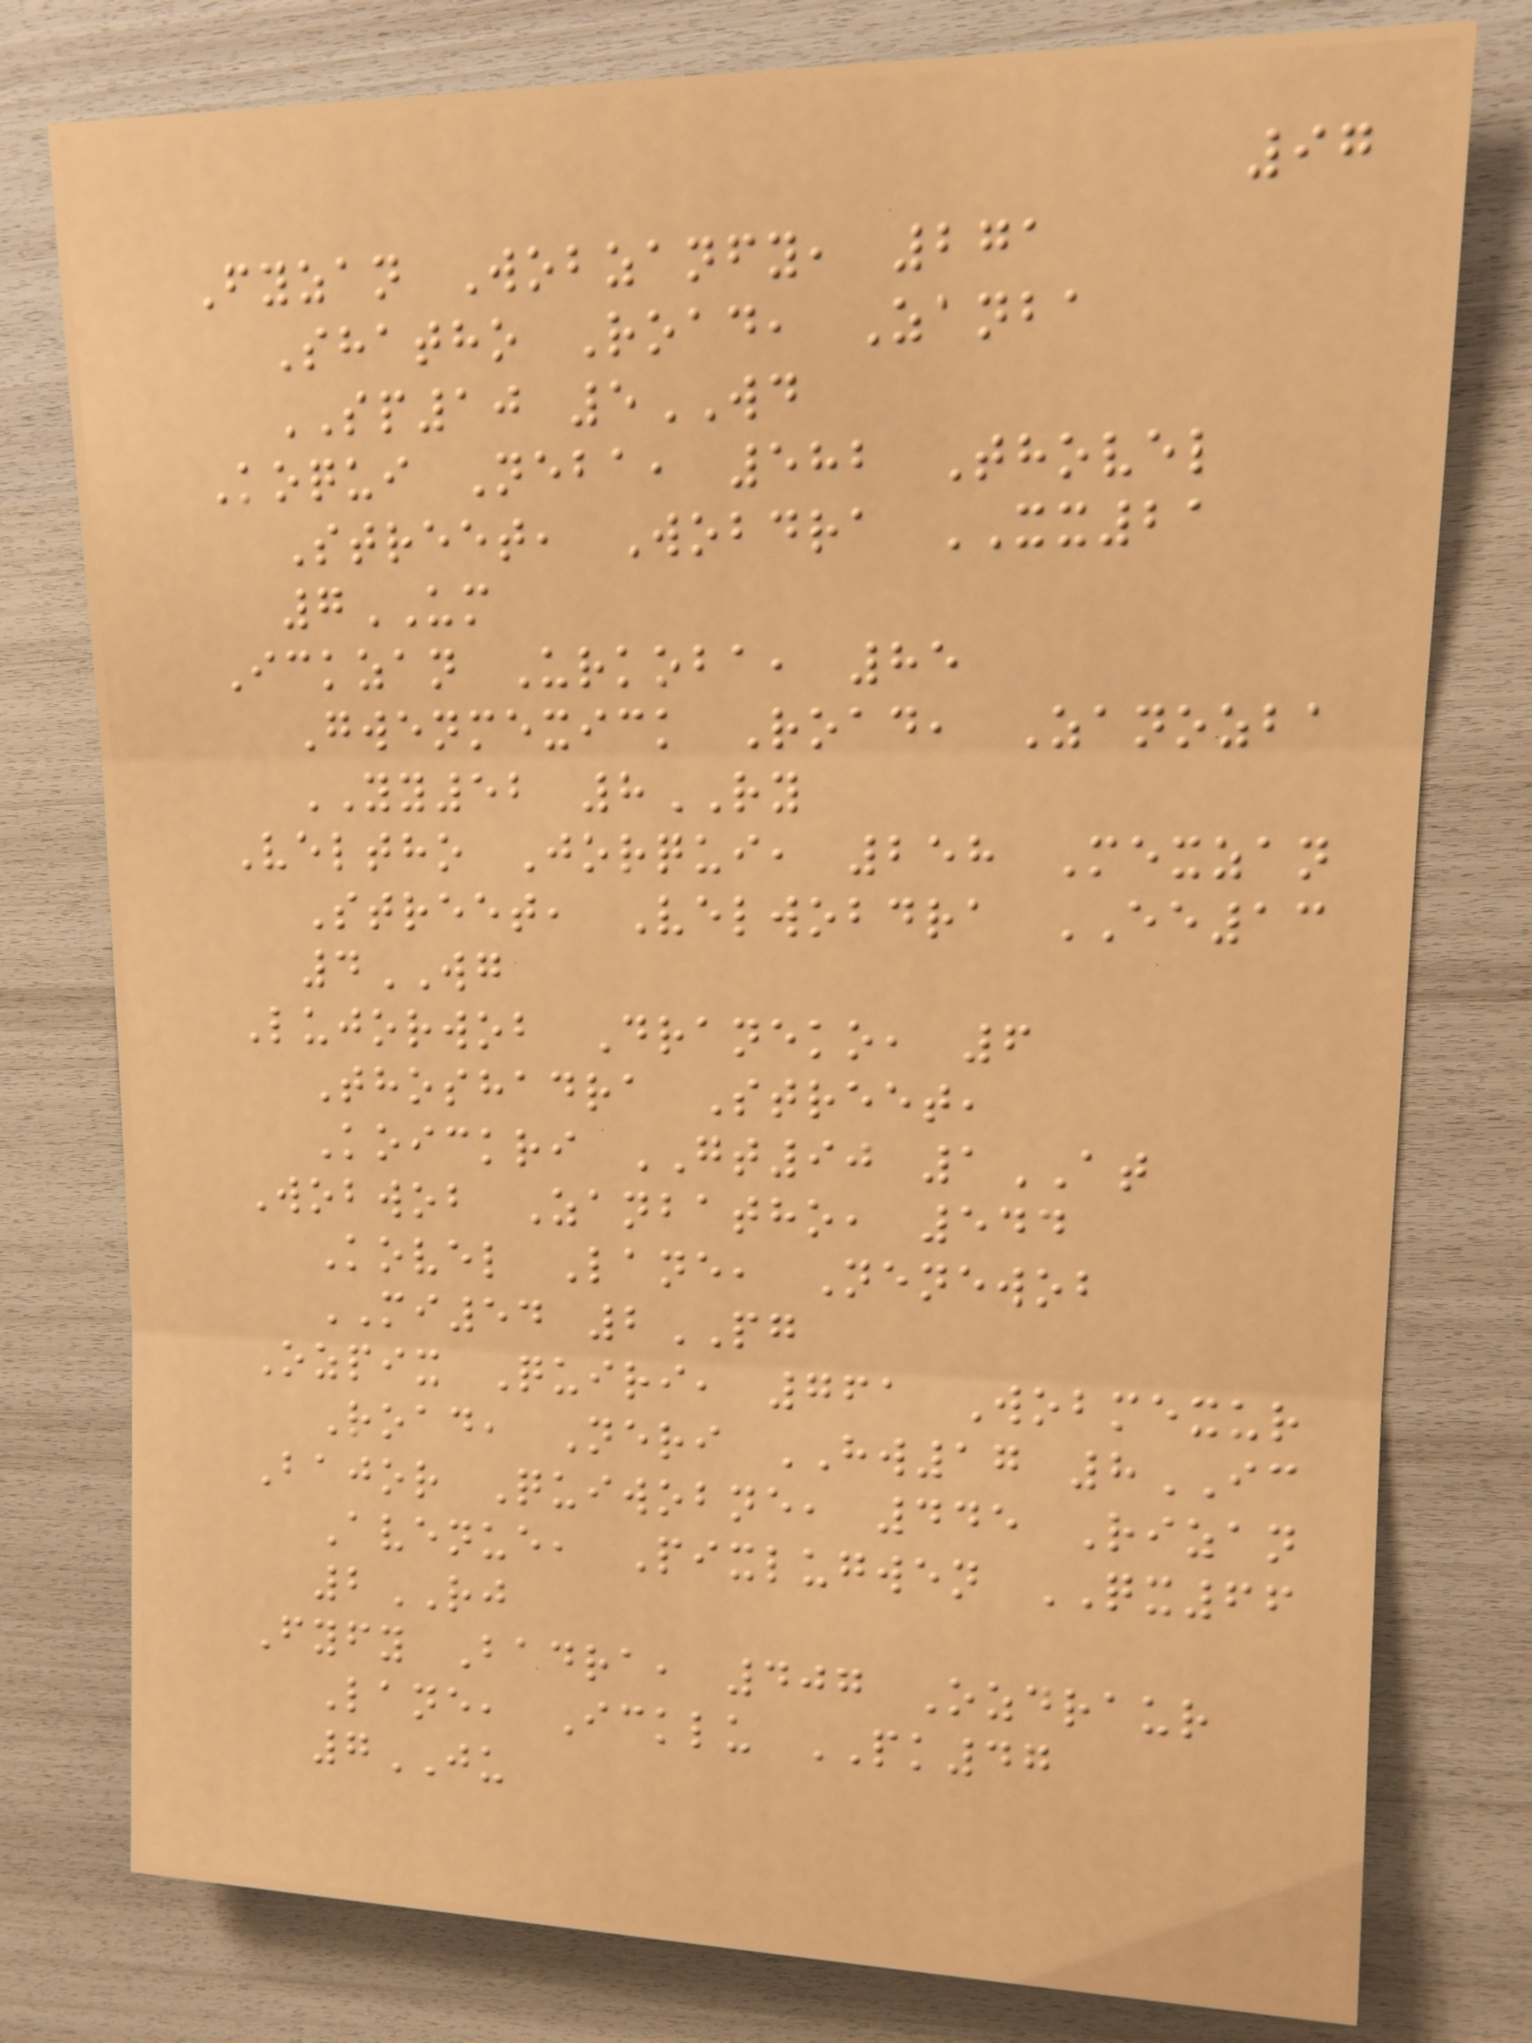97
Fyzan Wobzanfy, 271
Shatho Road, Zanba
SP10 5WD
Koqui Neba, 582 Thovel
Street, Wobdra XX21
7UM
Ickzan Urkoba, 85
Gwenmexick Road, Zanozba
YY52 8RY
Veltho Jorqui, 258 Mexzan
Street, Velwobdra EE13
4WG
Lujorwob Draneko, 6
Thoshadra Street,
Koickri GT90 1AT
Wobwob Zanbatho, 544
Kovel Lane, Nenewob
MI54 2PG
Ozpix Quiri, 761 Wobmexur
Road, Neri HW17 8IC
Bajor Quiwobne, 445 Rizan
Avenue, Pixlugwen QX66
2RJ
Fyfy Badra, 407 Ozdraur
Lane, Icklu PK47
7JU
